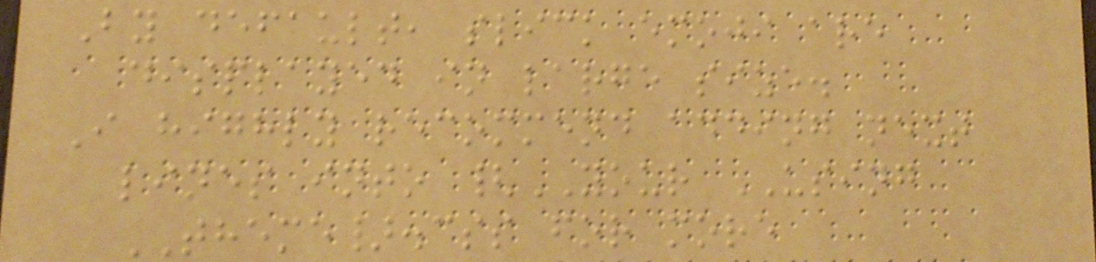By default, slick emoji are
displayed in large size.
I highly recommend adding next
lines into {YOUR USING
THEME}.css for more
